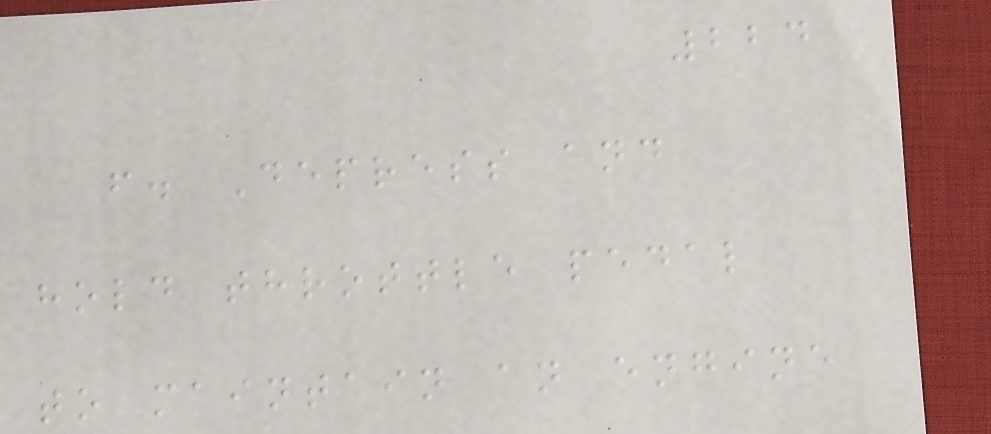224
f. Depress and
hold throttle pedal
to maintain an engine
